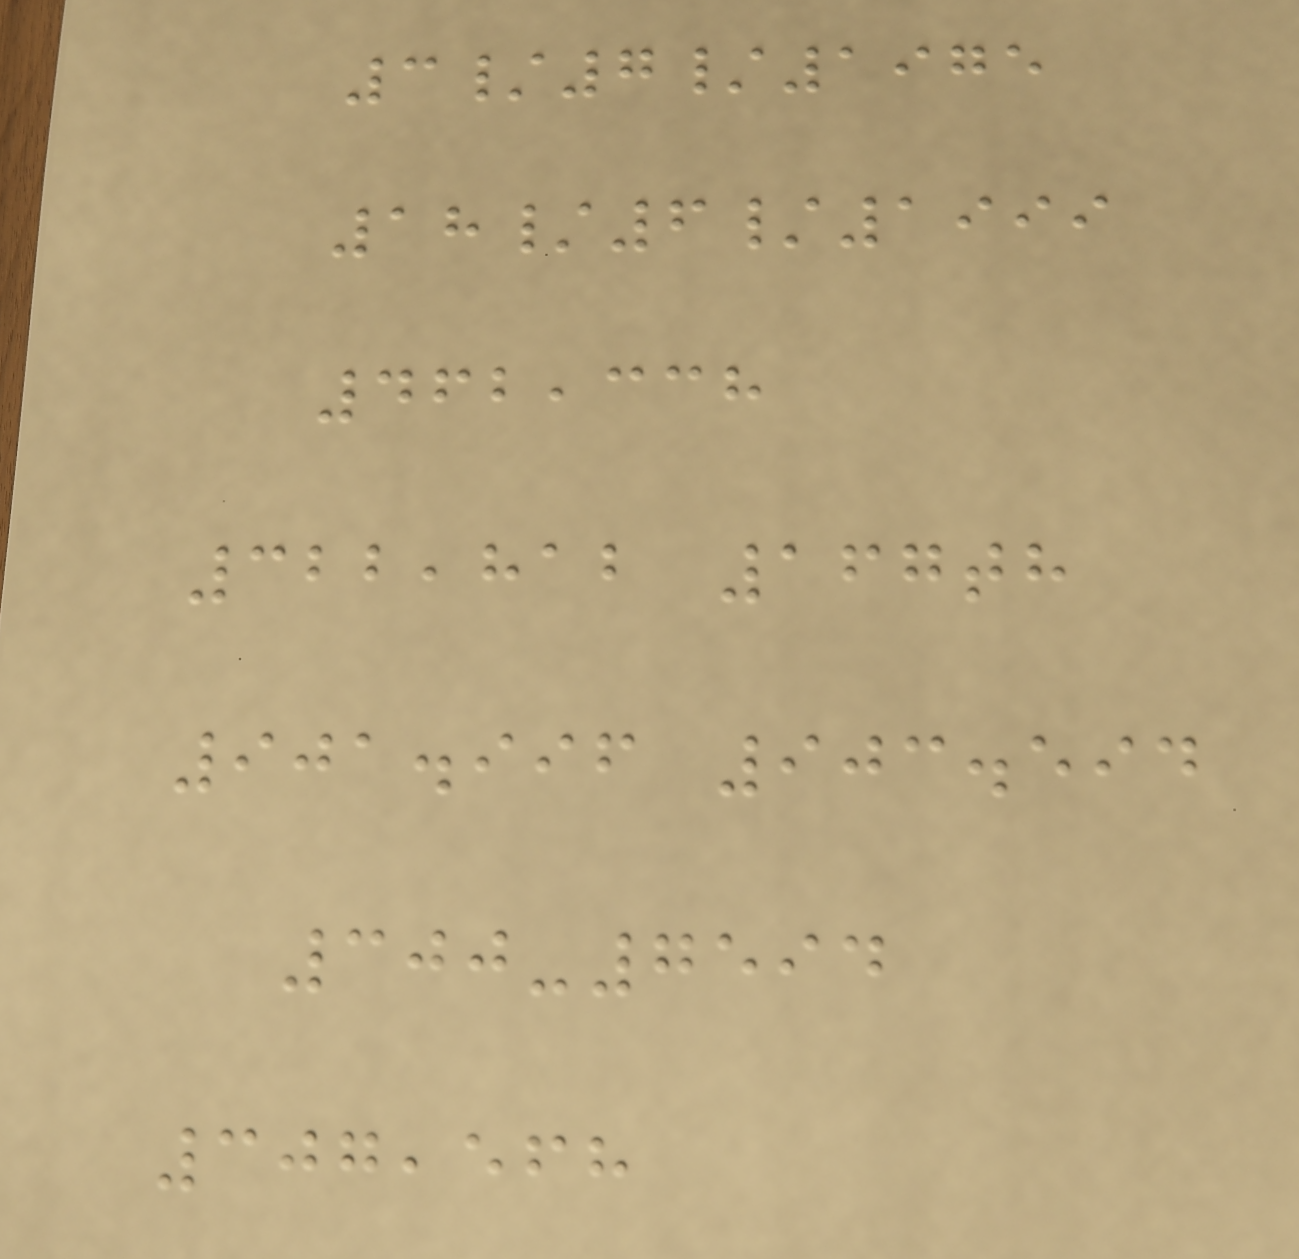3/7/1975
18/6/1999
462,338
322,812 167th
901.996 903.594
300-7594
307,568
